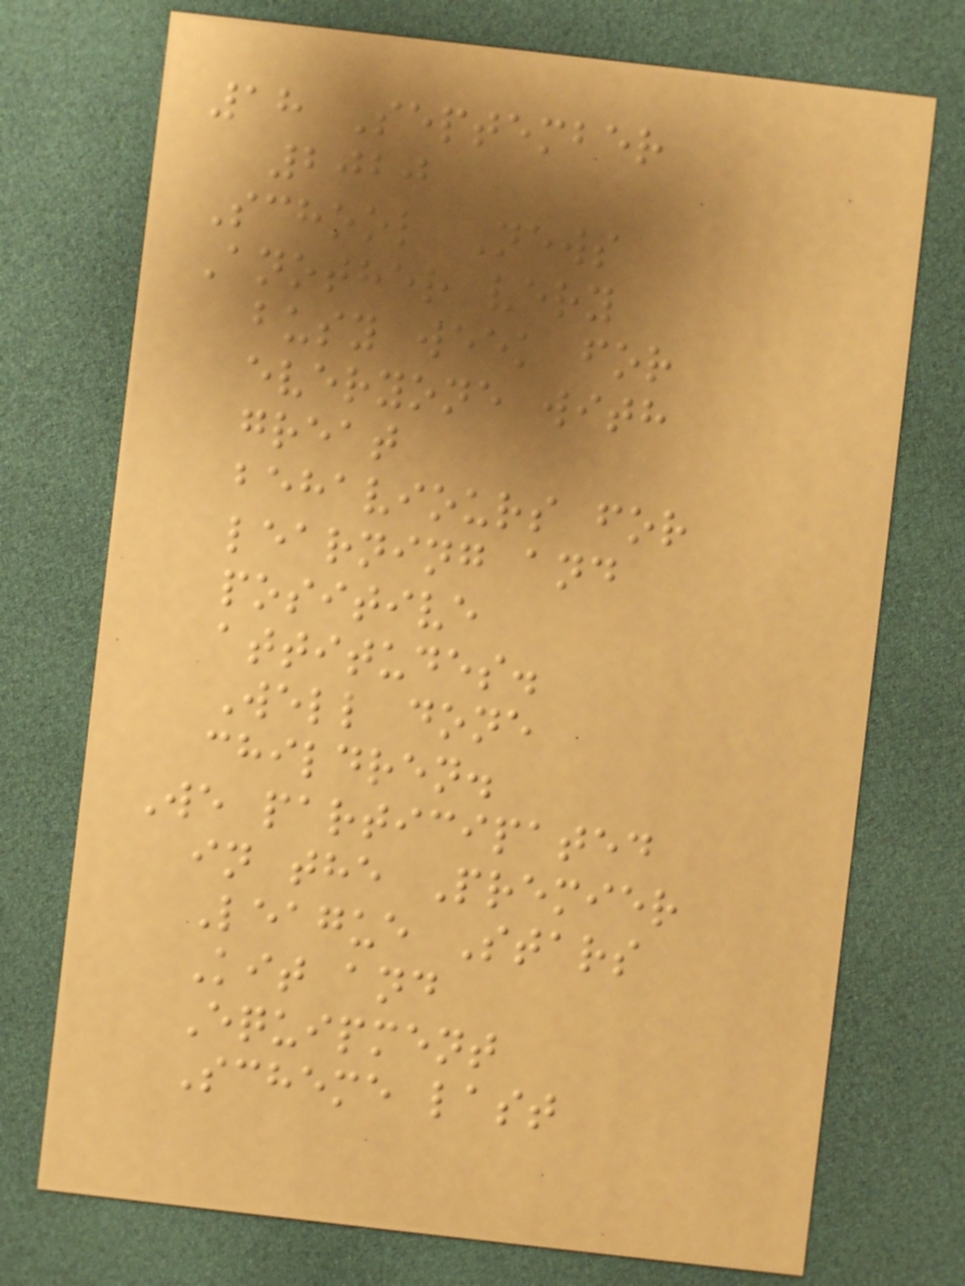18 September
2020
School News
Another very
busy week for
everyone with
great
behaviours for
learning and
positive
attitudes.
Well done
children.
We participated
in the Premier
League Stars
Kit and
Equipment
Scheme last
